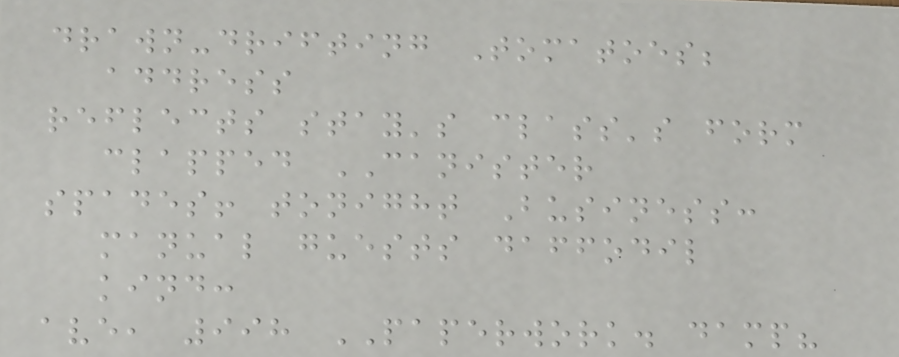drawn-drifting Tomatoes;
address
reflects stay's class's form
clapped CANISTER
spades! tonight Business:
manual guests daffodil
kind:
ave, 998 PAPERWORK. damp?
